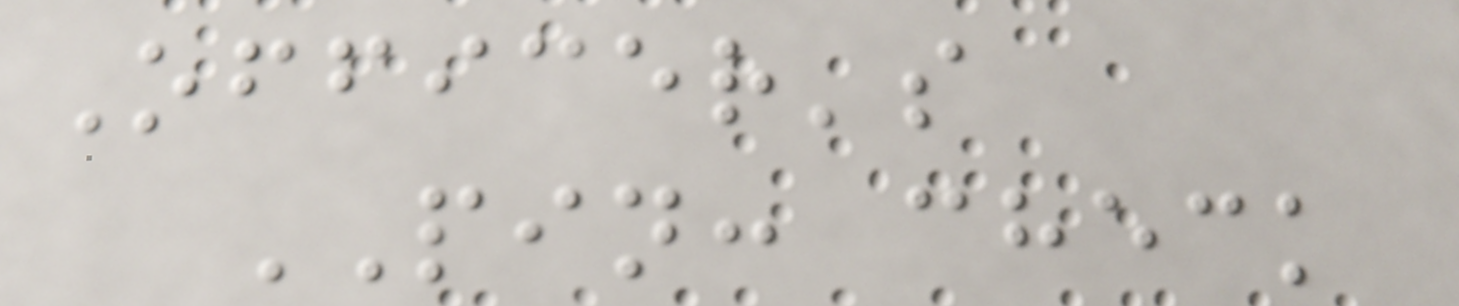Officer's
PIN: check
